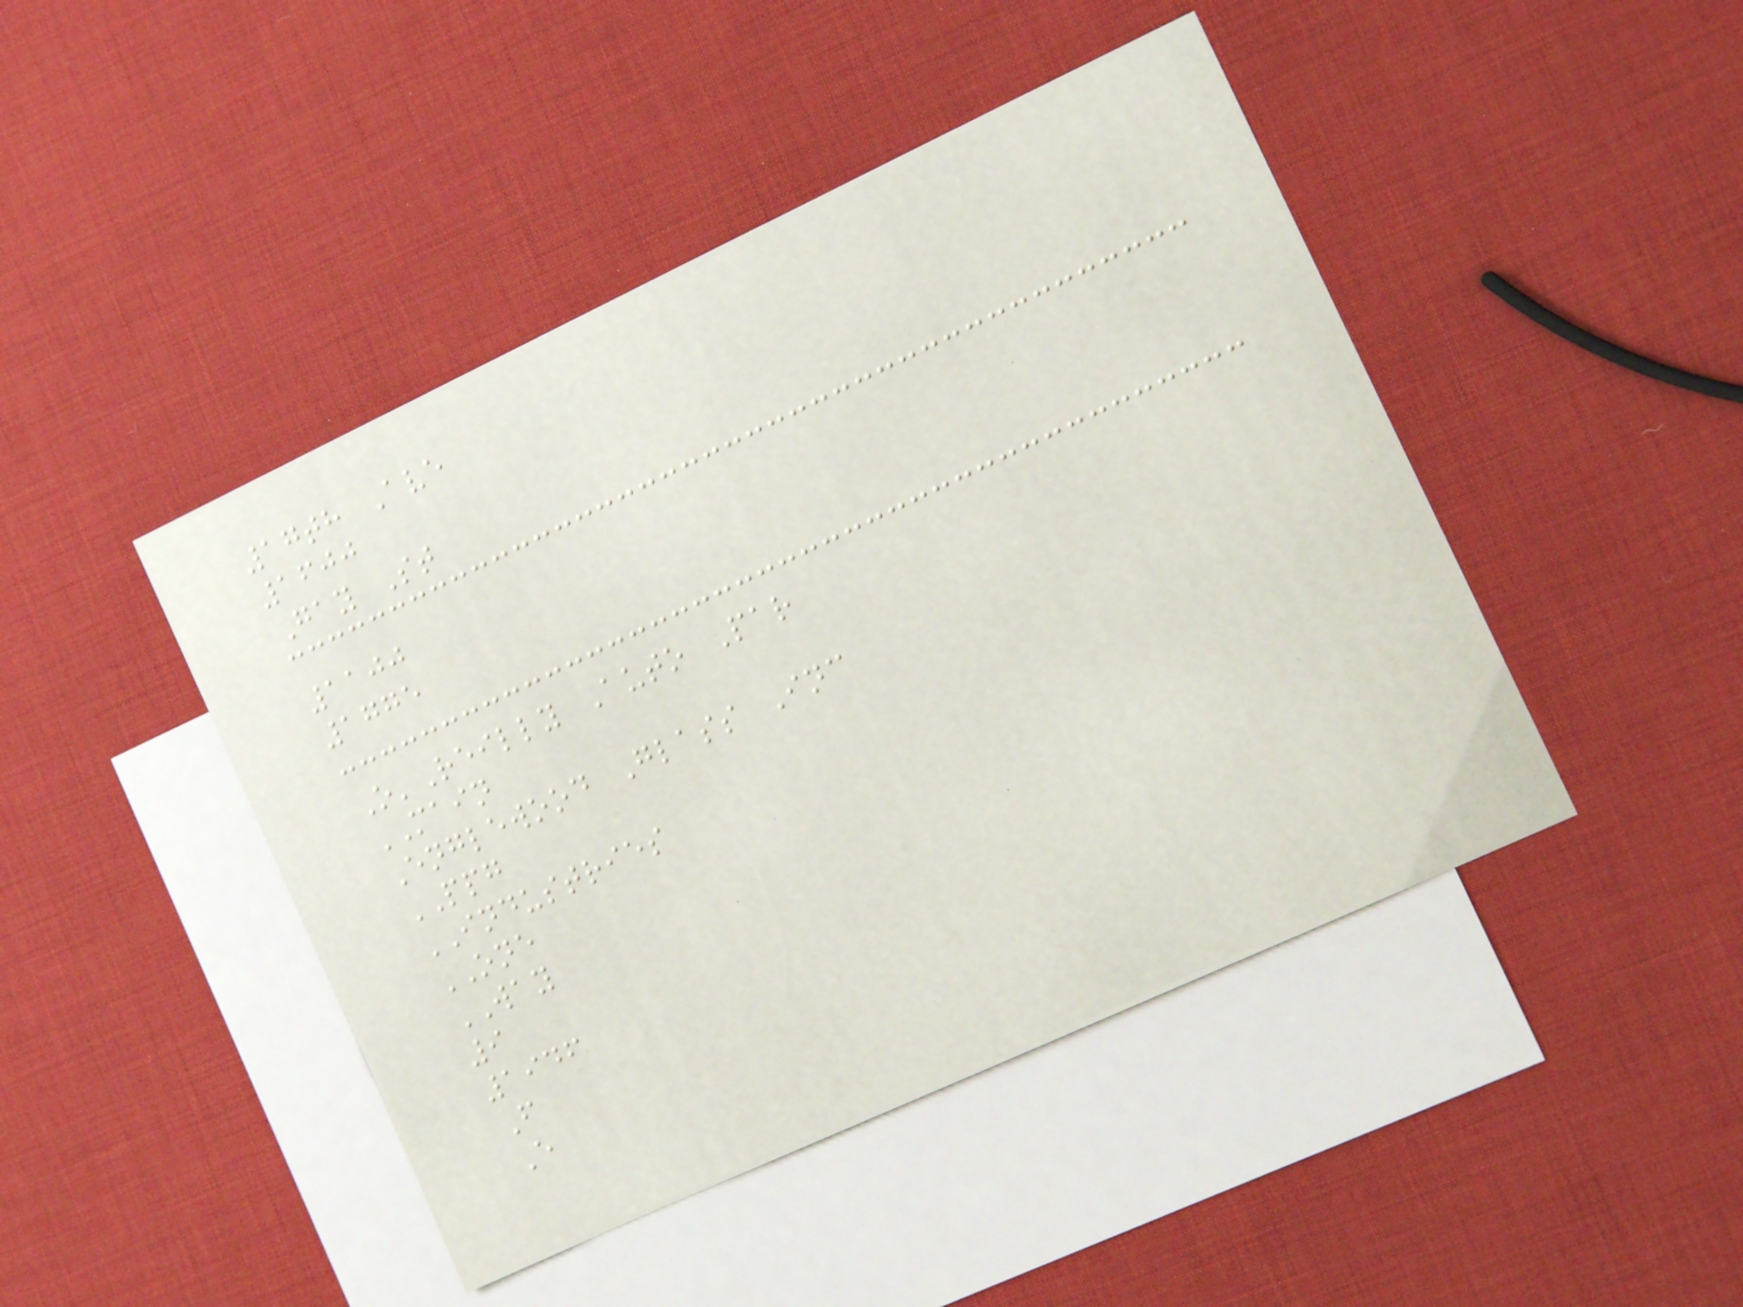17th Ave
1600
Gay St
1100
1775
O'Reilly Auto Par
MAIN
Englewood Glass Inc
PPG
INDUSTRIES
ONE
WAY
9
1946
F
E
